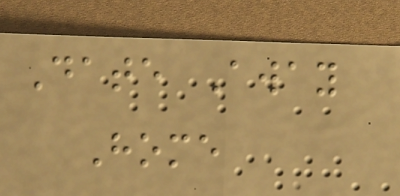Date Away
Home
